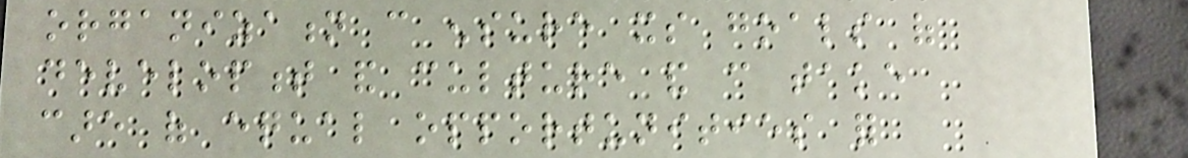organization can ensure its goals of
development and culture and can take
care of equal opportunities for
